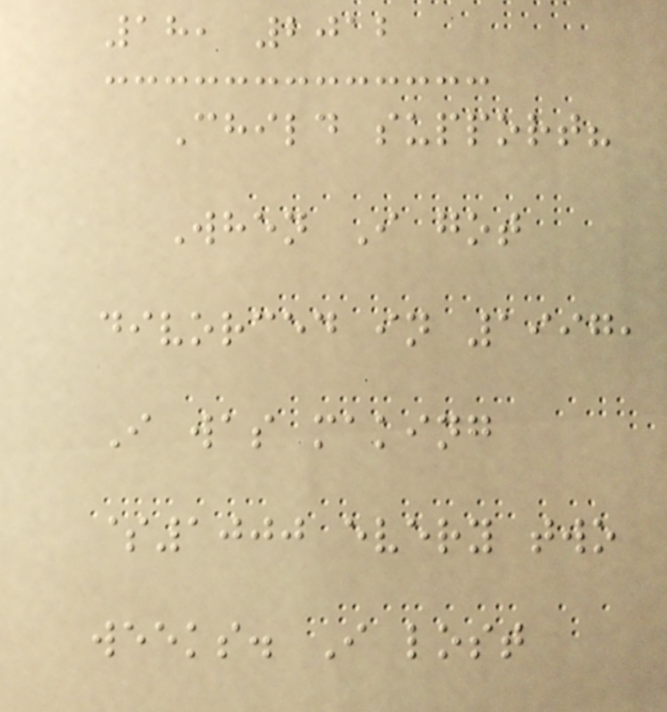18, 2012
Child support?
When I got
divorced in 1997,
I was making
$1000 every two
weeks. I lost
